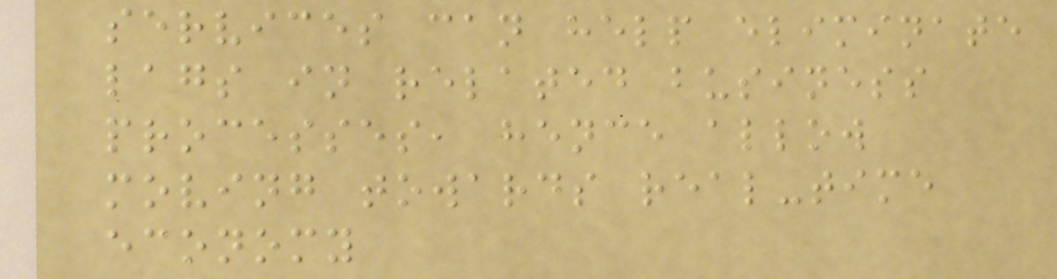services can help eliminate
lags in related business
processes, hence allow
moving towards real-time
economy
